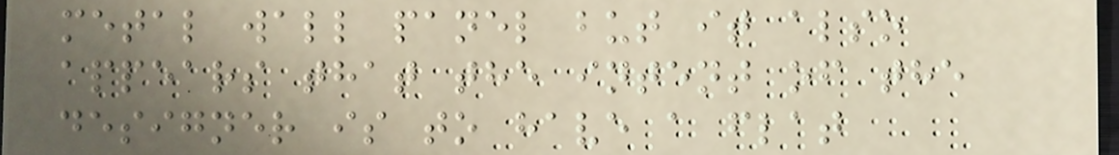metal wall panel but it also
appears that the intent of the
designer is to have a flat
